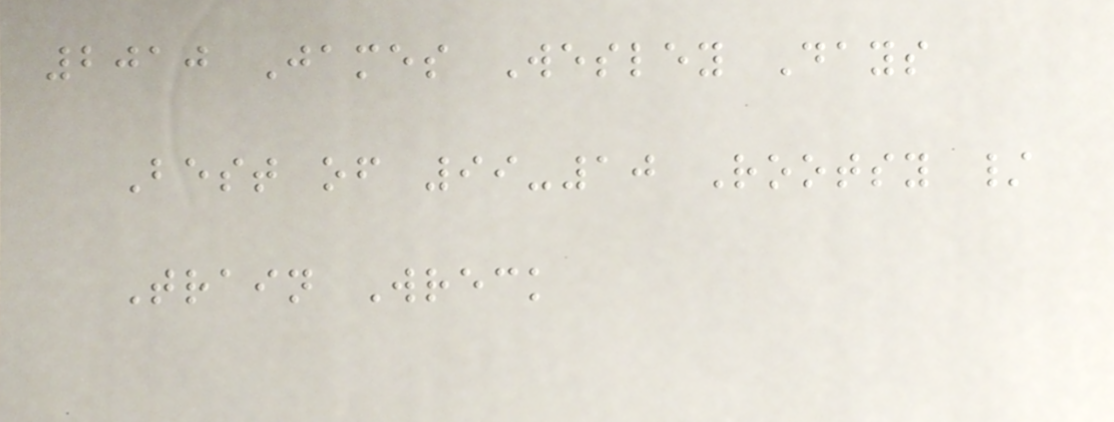2010 James Wesley Days
Best of 99-10 Rootsy /
Train Wreck
